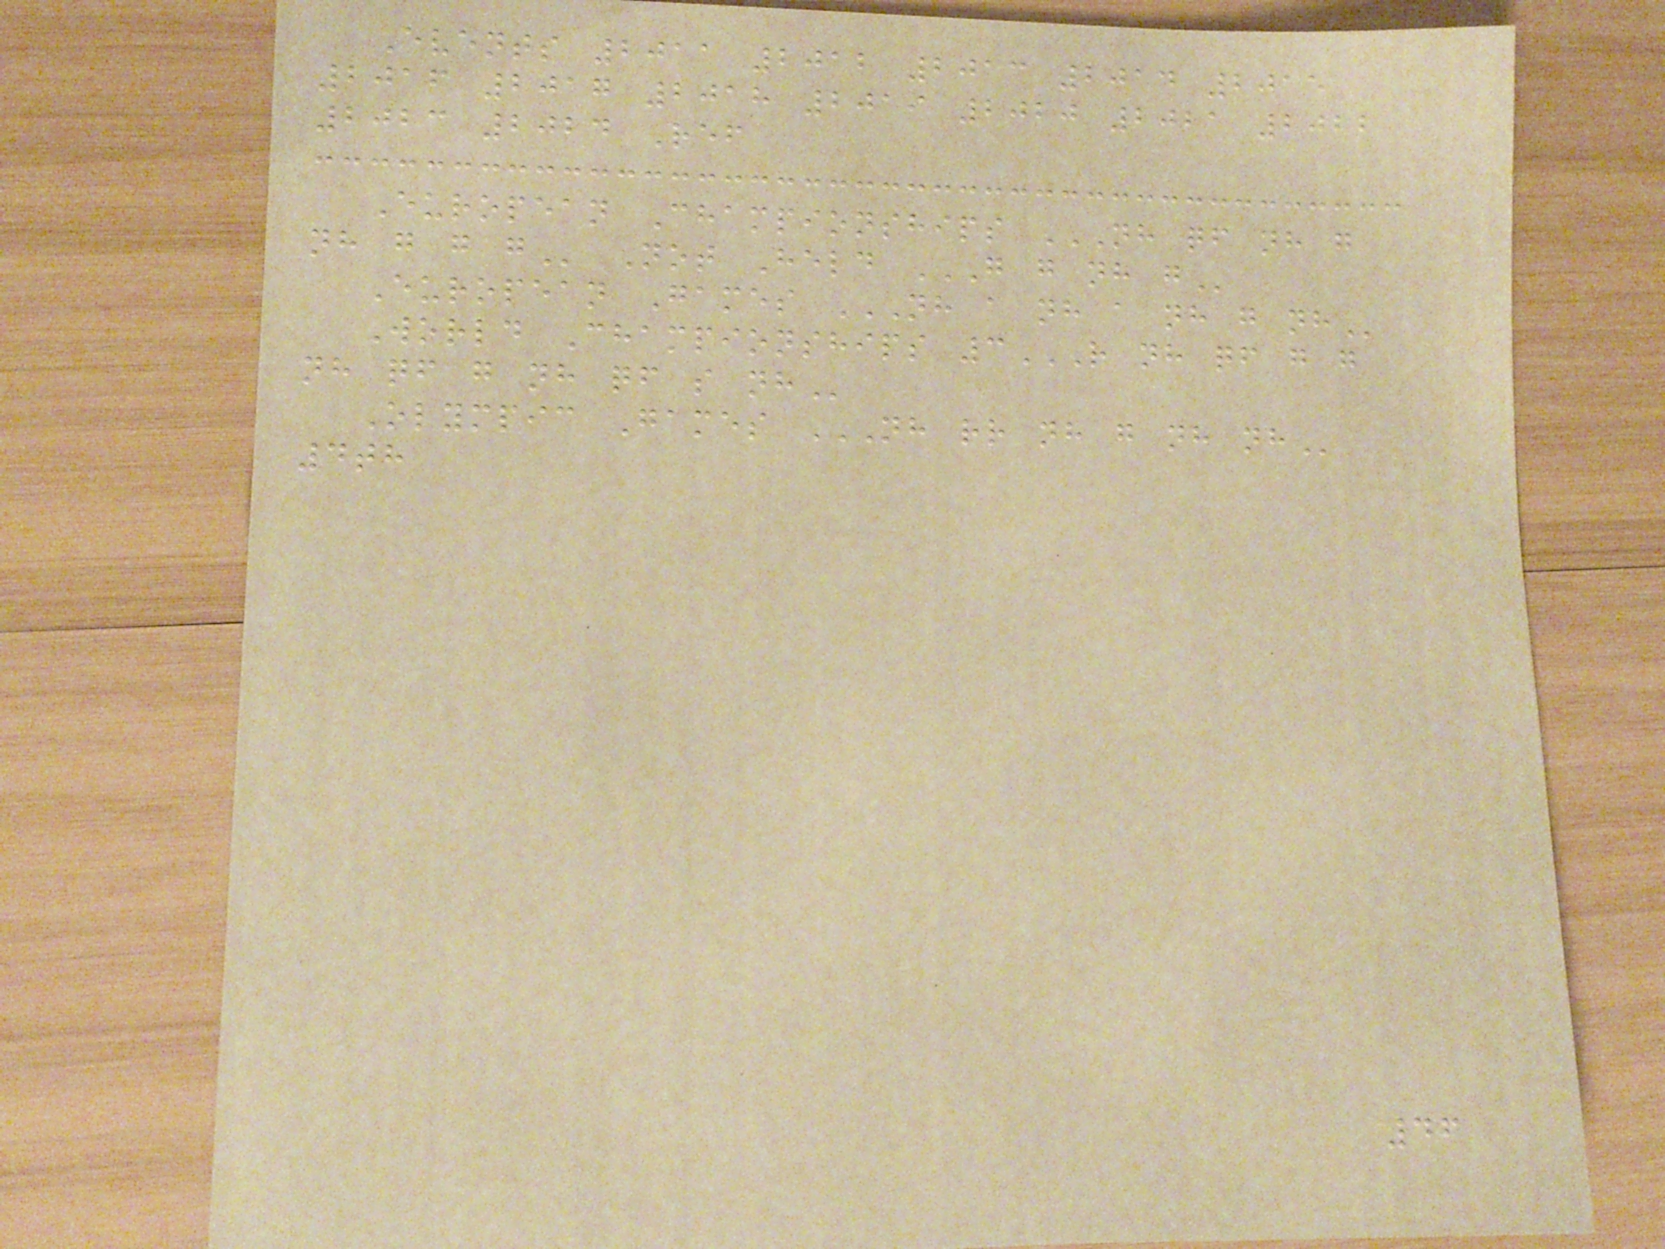Events 2011 2012 2013 2014 2015
2016 2017 2018 2019 2020 2021 2022
2023 2024 Ref
European Championships NH QF NH G
NH G G G Not Held G G NH G
European Games NH A NH A NH G NH
World Championships 3R NH QF G G
NH QF G NH QF S NH
Olympic Games NH RR NH G NH NH
4th
46
